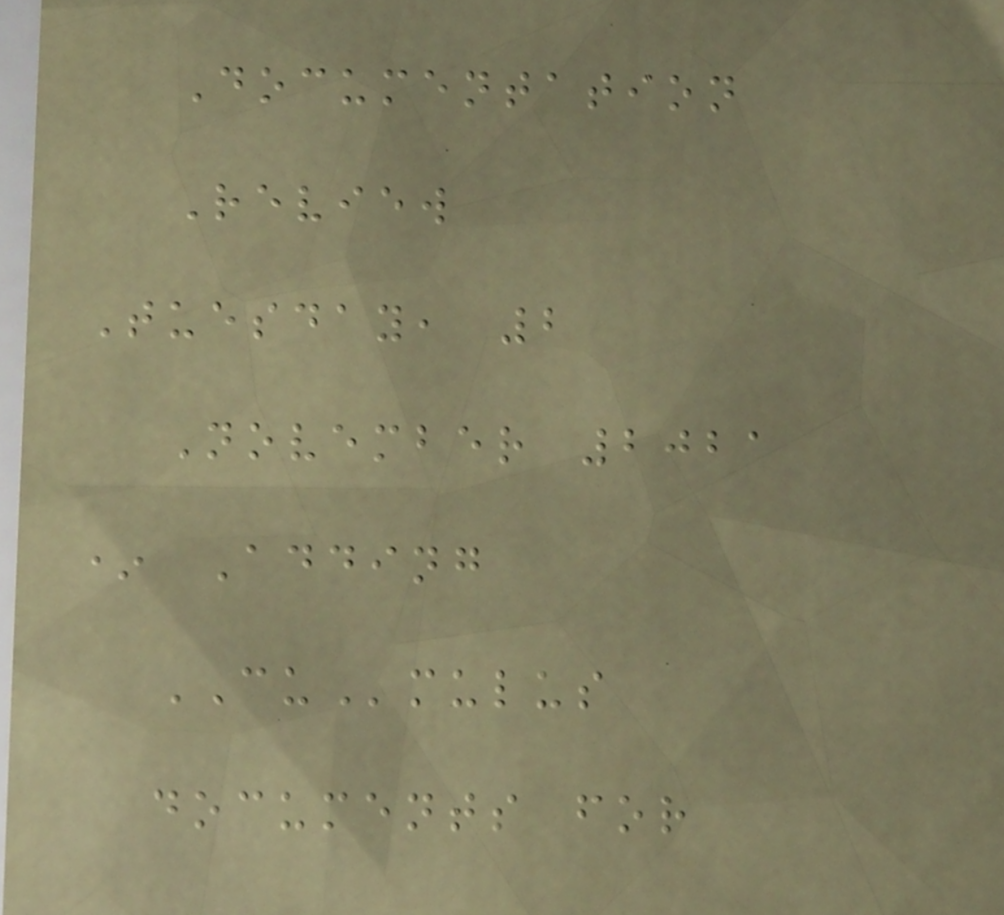Documentation
Review
Tuesday, 2
November 2021
* Adding
CUmulus
documents for
